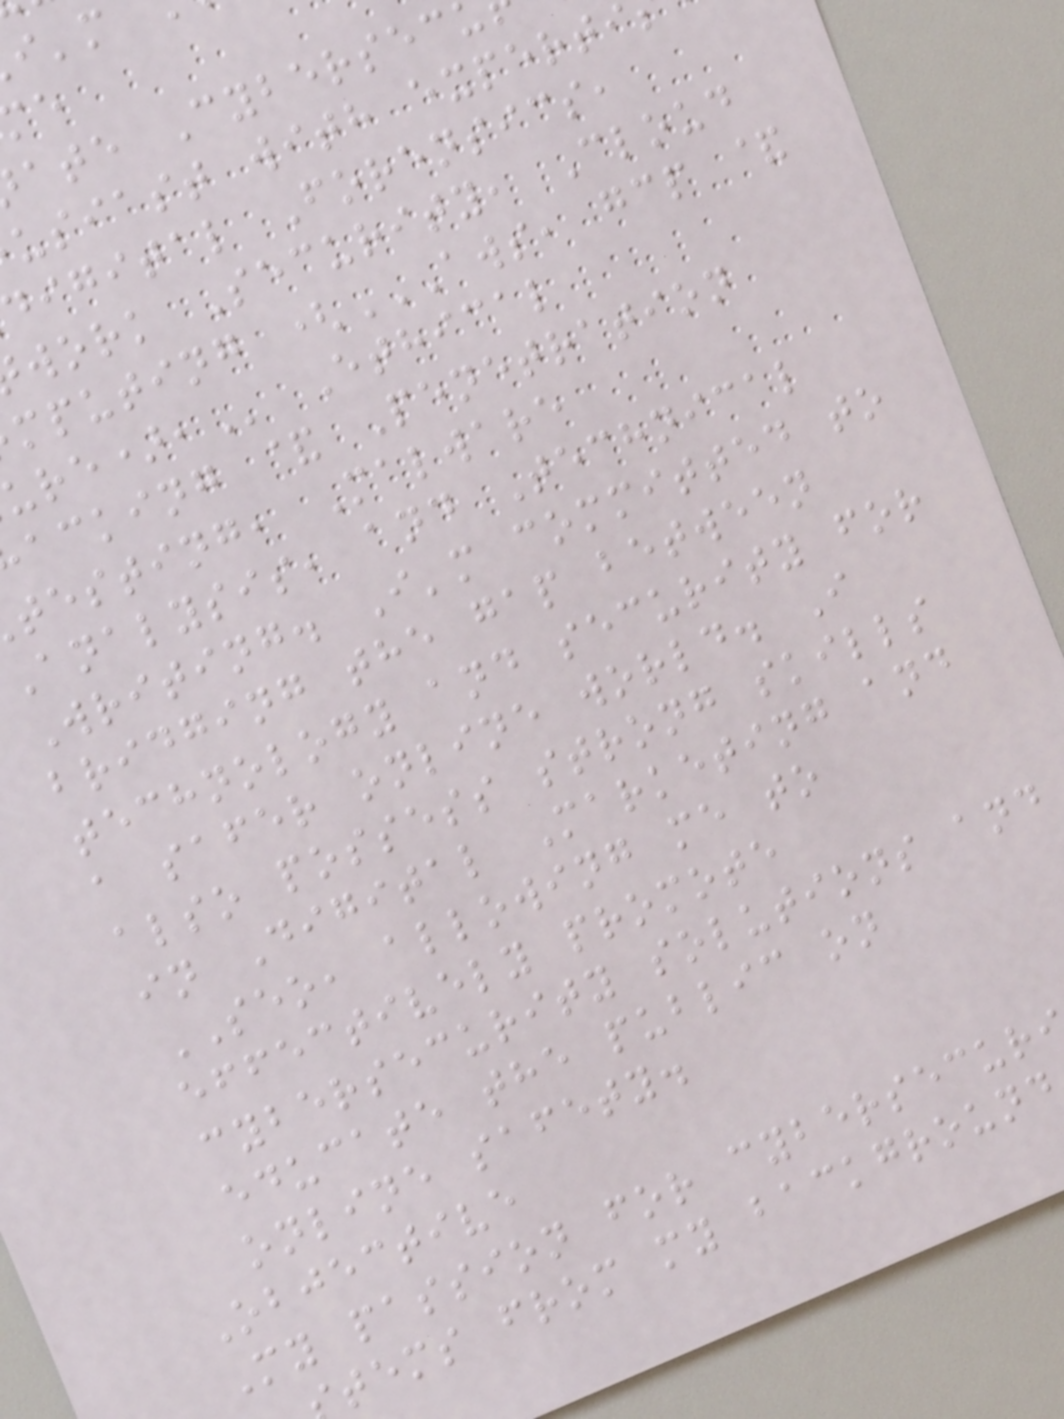ate Cybersec
usiast with experti
digital Forensics,
work Security, Cloud
Ethical
acking & Penetration
testing, Malware
Analysis, and Technical
Writing. I'm committed to
bridging the gap between
technology and security for
a safer online world. I
also possess strong skills
in Digital Marketing and
SEO, allowing me to
effectively promote
cybersecurity solutions and
educate the public on
online safety.
Objective
My passion for cybersecur
tems from my background
